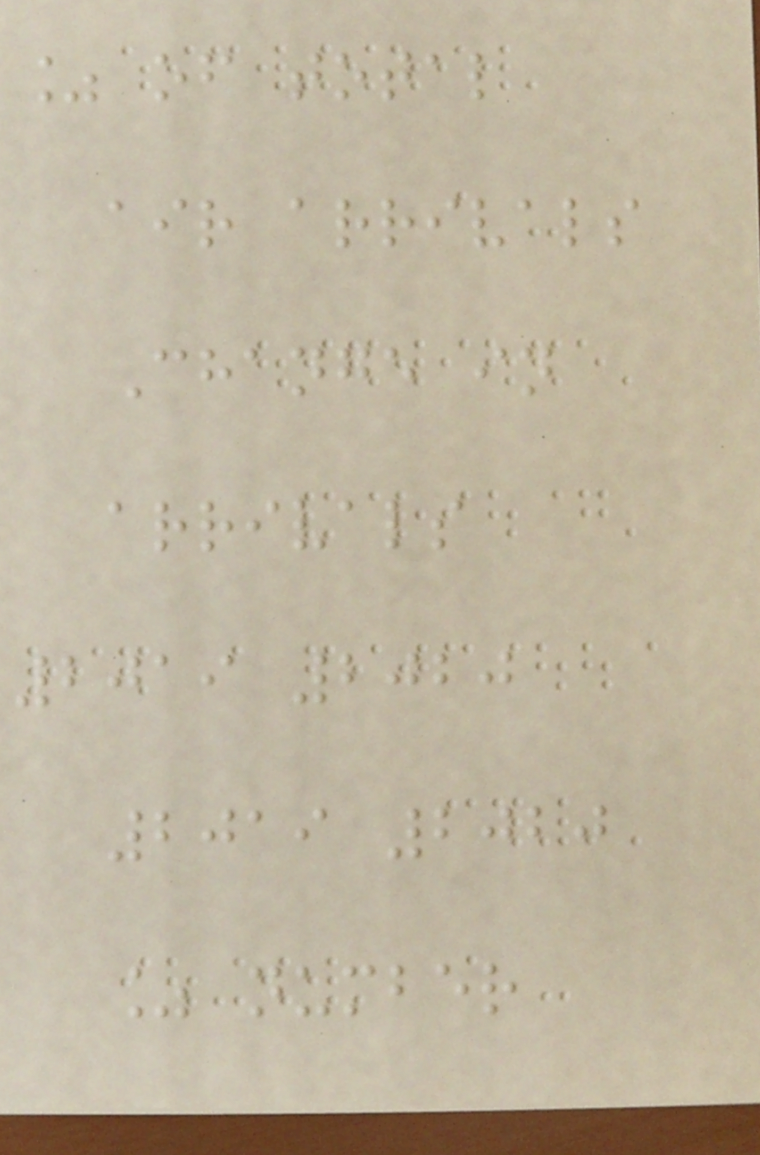% of total
air arrivals
Change in
arrivals
2019 2020
2019 2020
% number
